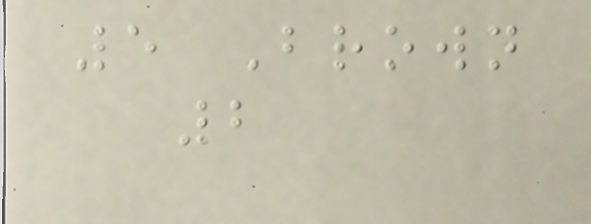5 Brown
2
